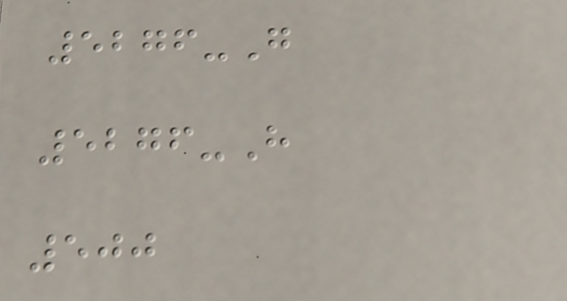5276-G
5276-H
500
